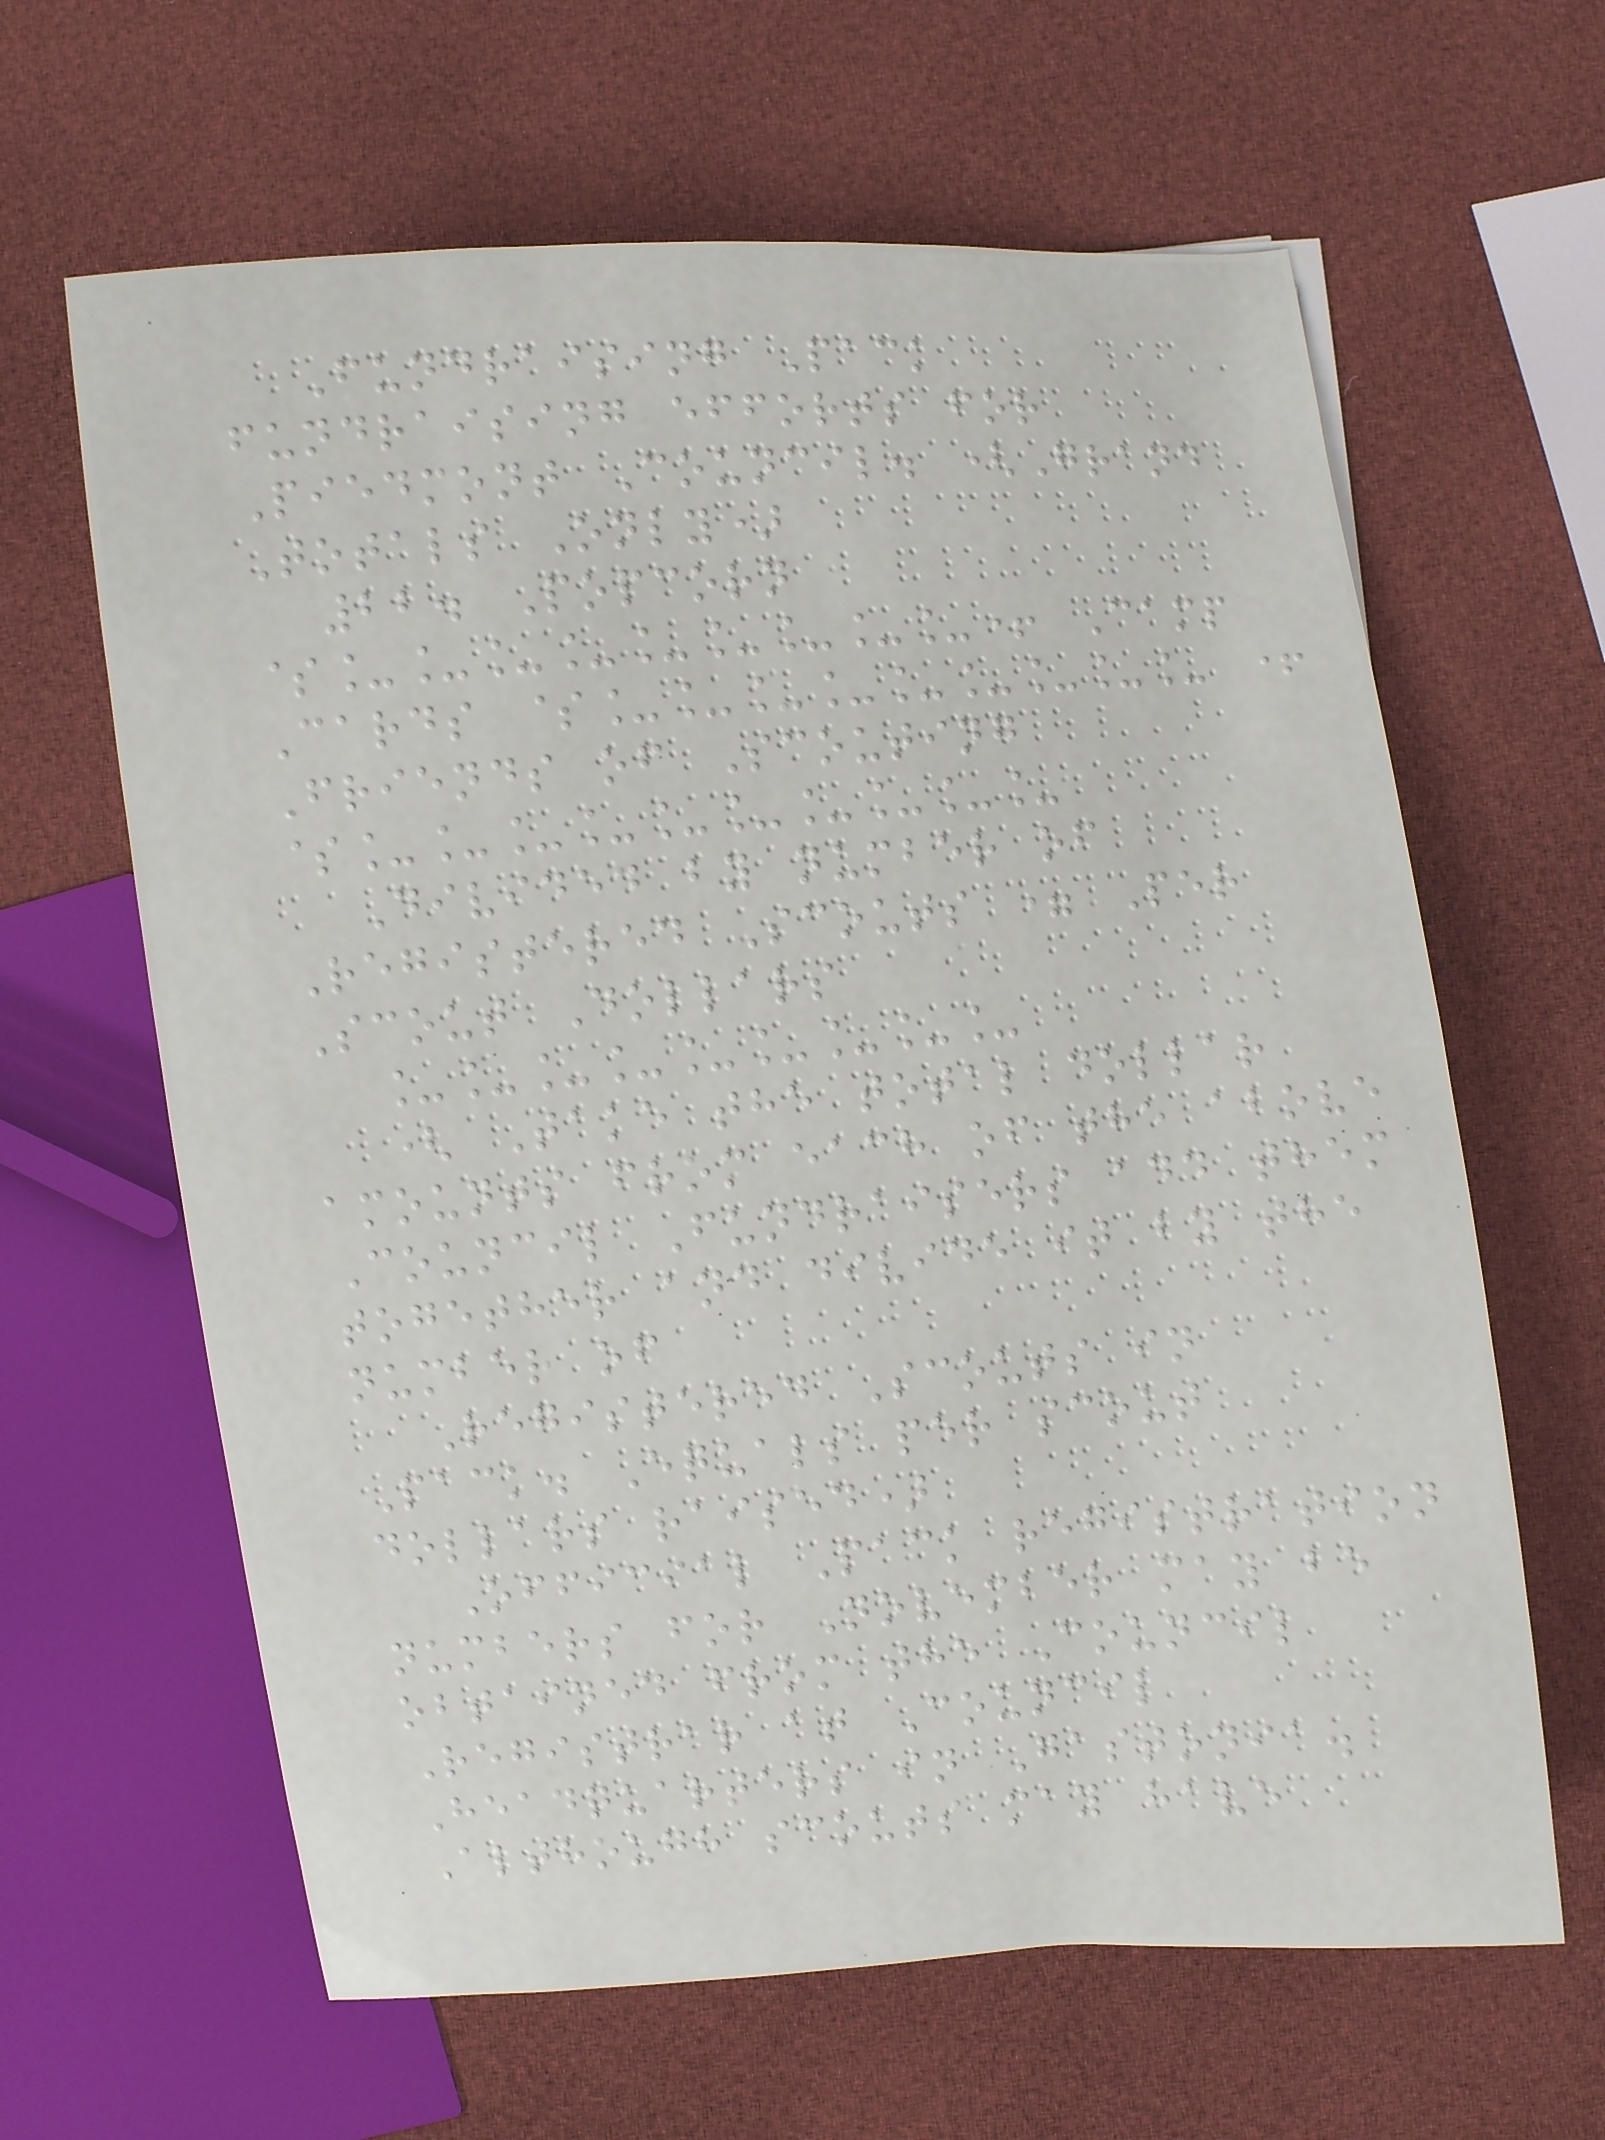Fundraising Pack
fundraising efforts for
Piedmont Council. (Grand
Totals Only)
22. Popcorn
$_________+ Camp
Cards $_________ +
Friends of Scouting
$__________
Divided by number of
Registered Scouts = Per
Scout Dollars
_________
( Take the total dollar
amounts from each of the above
Council Fundraisers add them
together and divide it by the
number of
Registered Scouts in
Pack. Equals per scout
dollars raised)
Official Pack registration
numbers for November may be
obtained from the Council
Registrar at Council
Headquarters in Gastonia.
Although scouts may have
